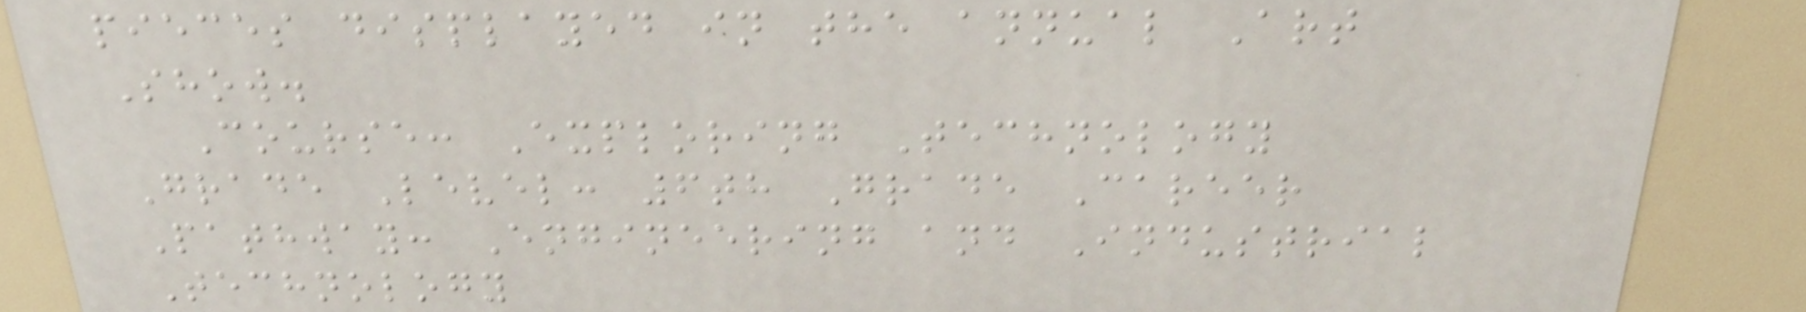pieces displayed in the annual Art
Show.
Course: Exploring Technology
Grade Level: 6th Grade Career
Pathway: Engineering and Industrial
Technology
